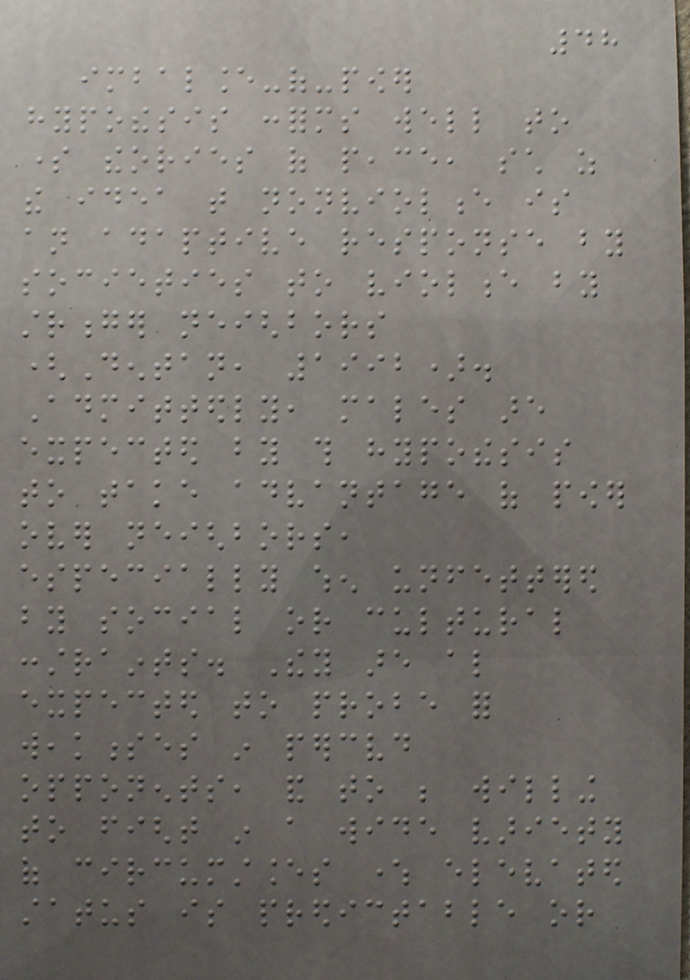48
imbalance-of-power
hypothesis conforms well to
some theories of peace, such as
the idea that nonviolence is
an adaptive response by
societies to violence by
stronger neighbors
(Dentan, 1992).
Admittedly, males are
expected by this hypothesis
to take advantage of power
over neighbors,
especially when unfettered
by social or cultural
constraints. They are also
expected to probe for
weaknesses in perceived
opponents, and to be willing
to fight in a wide variety
of circumstances where elevated
status is predictable or
